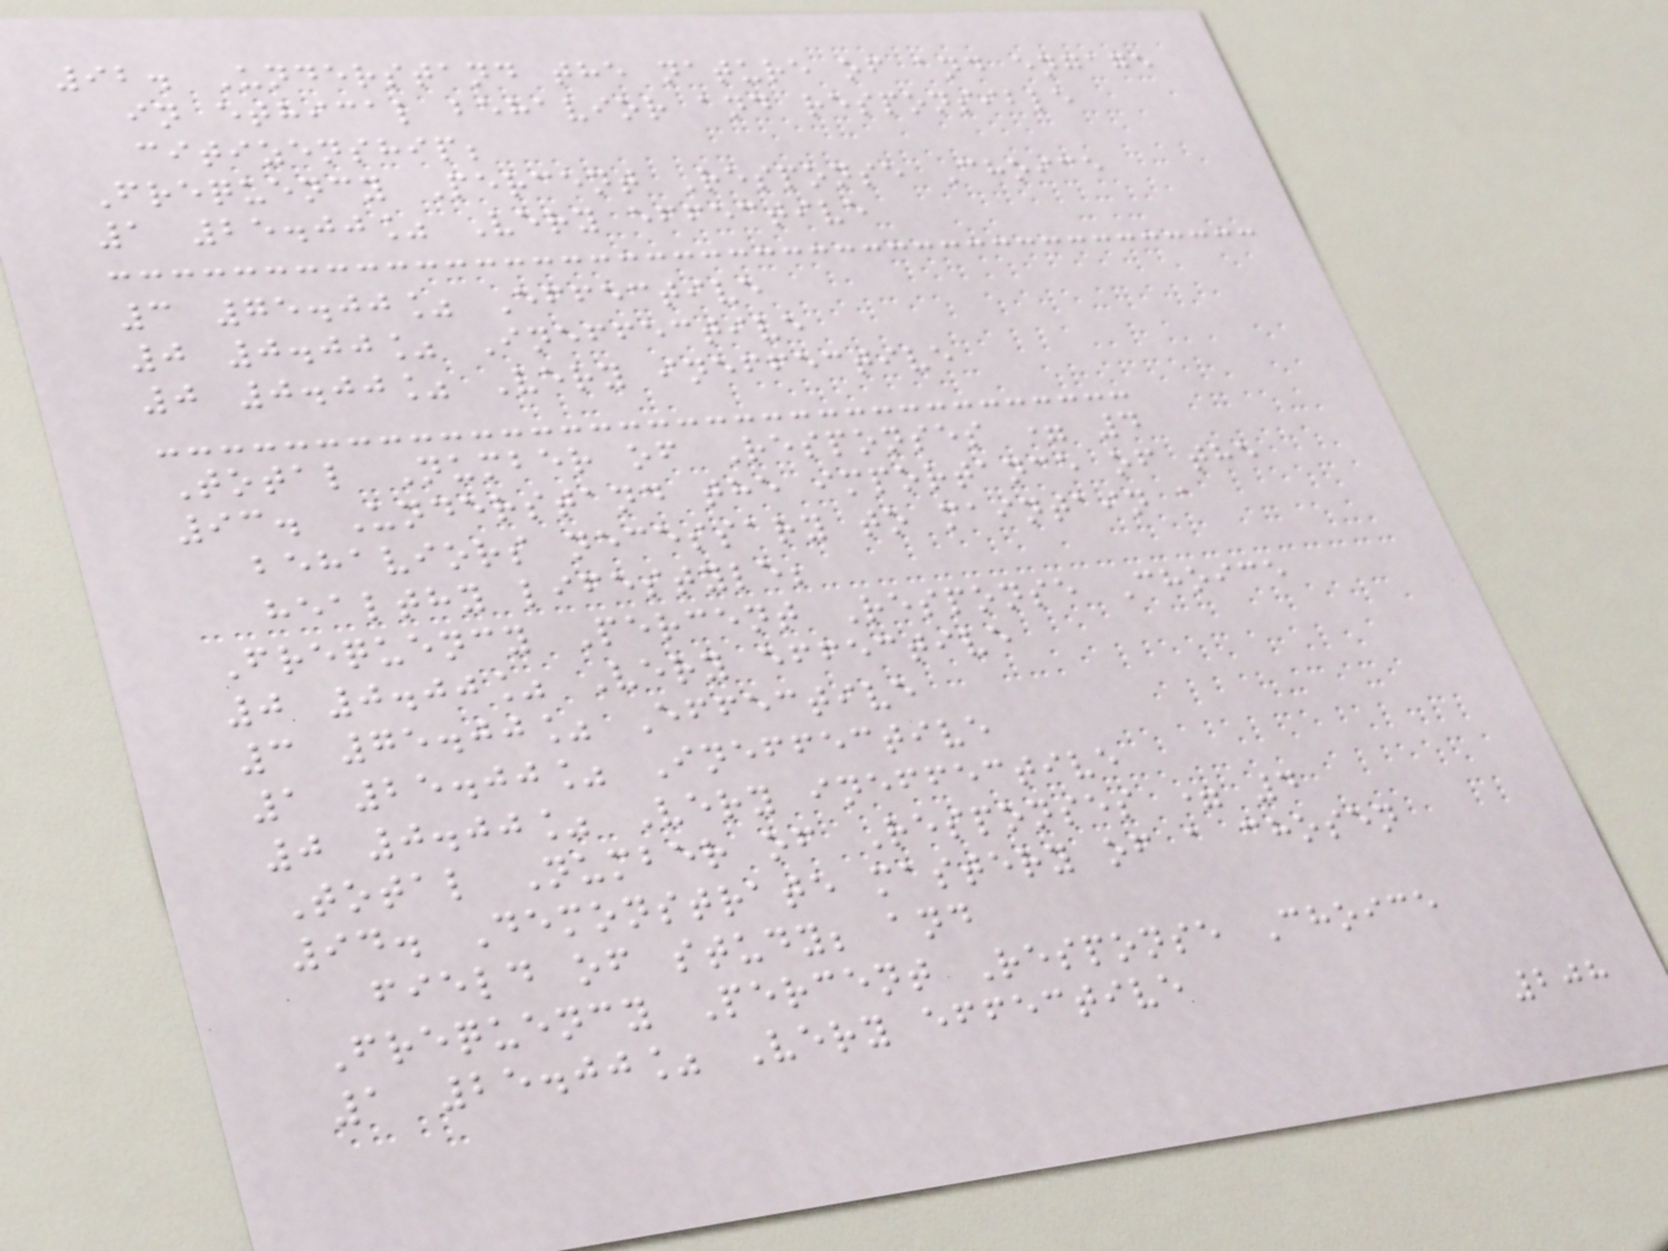92. Understand the nature of and engage
in ethical behavior and responsible
citizenship;
Frequency Percent Response Choice
1 25.00% Very effective
3 75.00% Effective
0 0.00% Ineffective
0 0.00% Very ineffective
Total Number of Responses = 4
93. Understand the importance of the
behaviors necessary to maintain a
healthy lifestyle;
Frequency Percent Response Choice
0 0.00% Very effective
3 75.00% Effective
1 25.00% Ineffective
0 0.00% Very ineffective
Total Number of Responses = 4
94. Demonstrate mastery of a chosen
field of study; and
Frequency Percent Response Choice
1 25.00% Very effective
208
